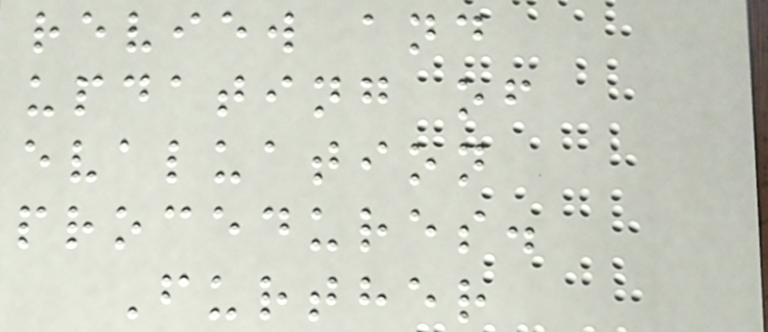review and
updating of
evaluation
procedures.
Further
